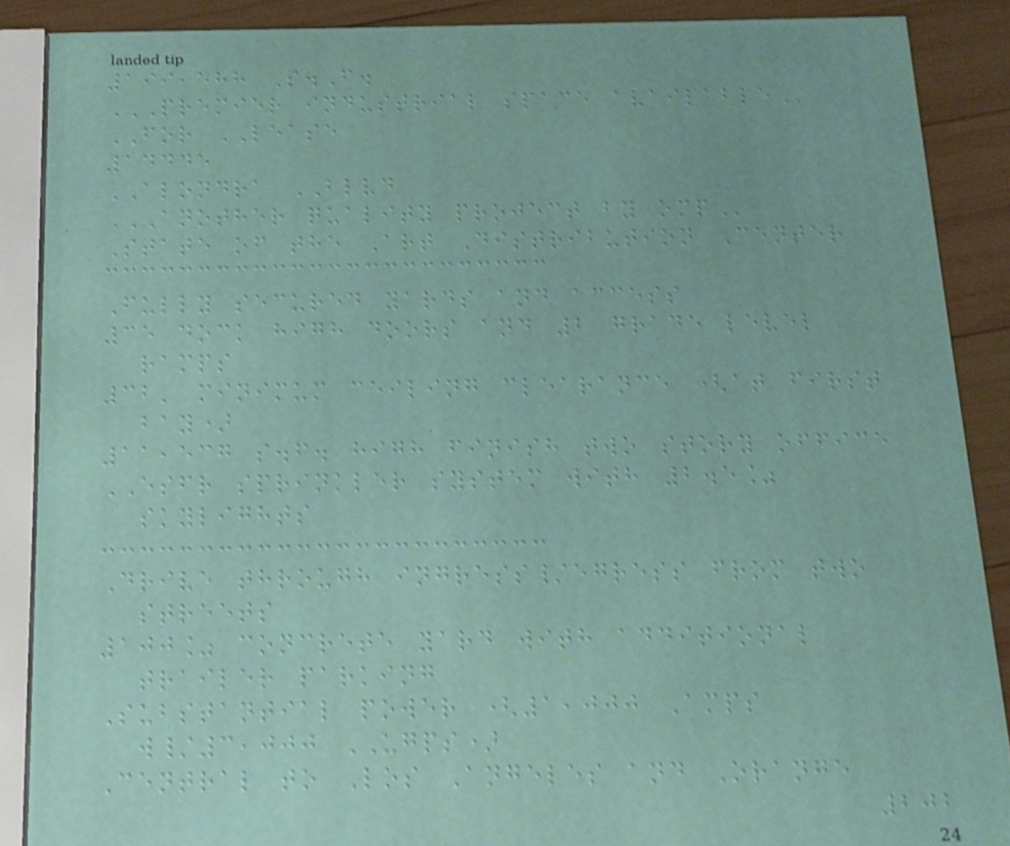199,588 S.F.
PREMIER INDUSTRIAL SPACE AVAILABLE
FOR LEASE
14445
ALONDRA BLVD
ANOTHER QUALITY PROJECT BY OMP
State of the Art Distribution Center
Fully secured yards and access
35 dock high doors and 2 grade level
ramps
32' minimum ceiling clearance (at first
bay)
11,537 s.f. high finish two story office
ESFR sprinkler system with 2.5%
skylights
Drive through ingress/egress from two
streets
100% concrete yard with additional
trailer parking
Substantial power (1,000 Amps
w/3,000 UGPS)
Central to Los Angeles and Orange
202
